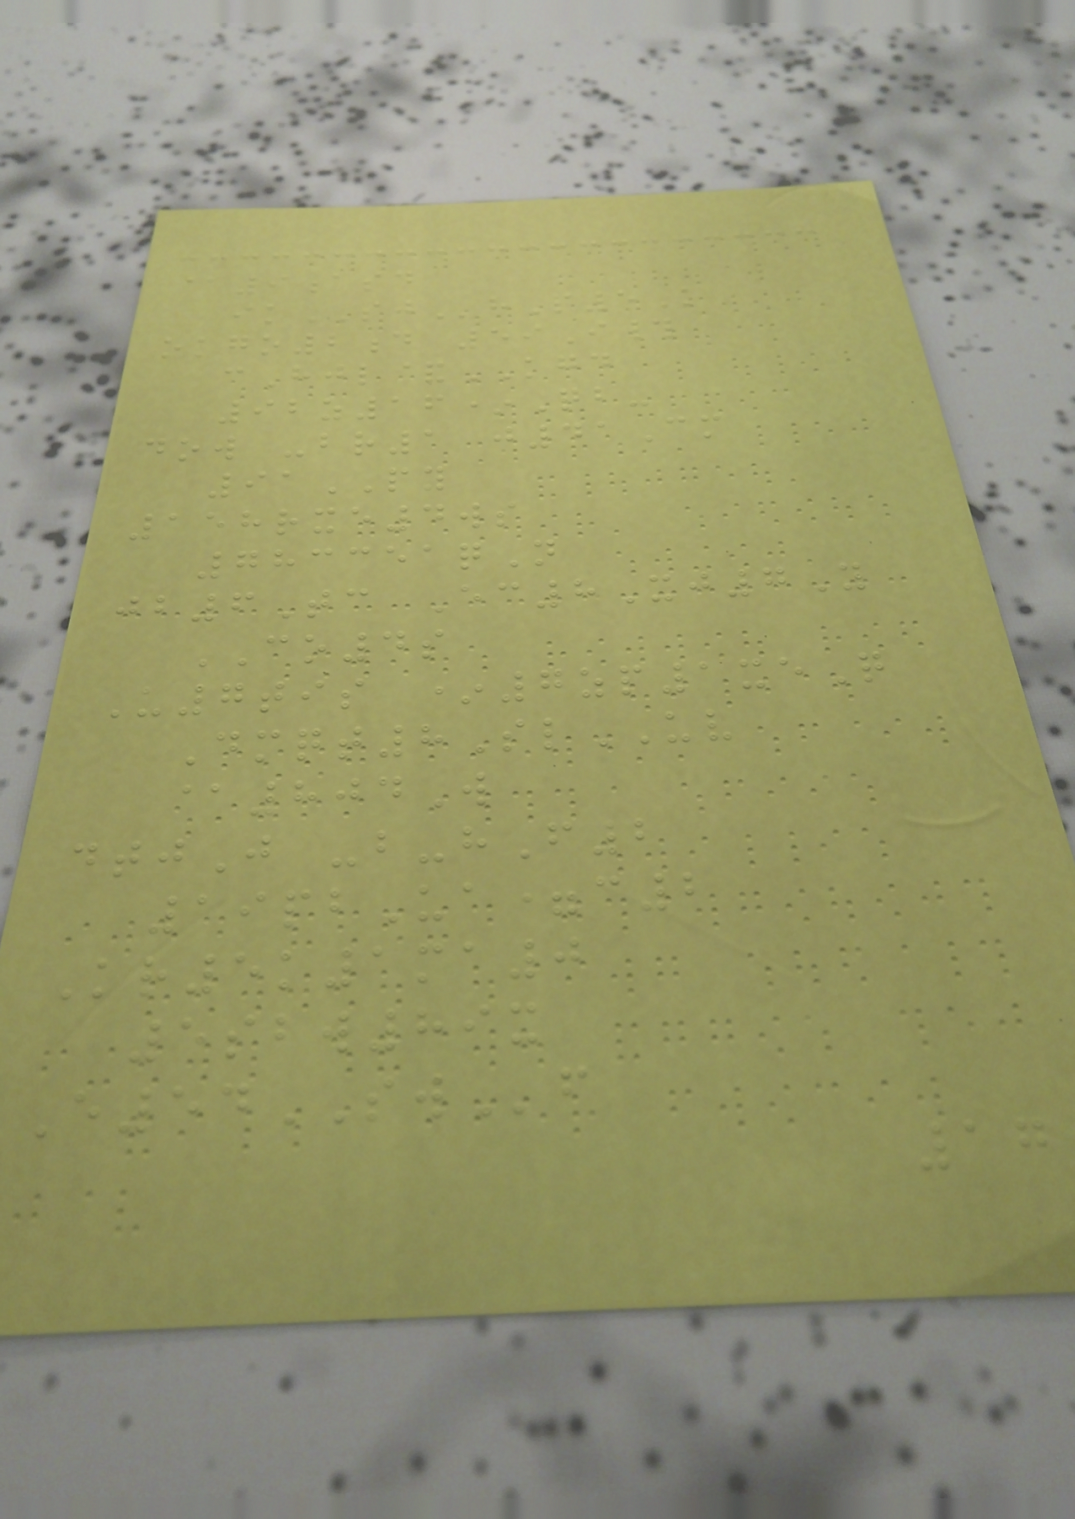@9asd
ikSJhP5K
okgo2d 59I#
cHjl&KGD
92z16*Qb-
dow -br1 j41Cm
91PY
158rxe4ws
783351qN
jb6Tc Ec8Xj7Y
CO4s
U7tis *7zp1xeQ
Dmqt8SlUV
@804W
dtjJ -b-hF2
19pbUa=c2
Kr5k1ma0
5sbw89x
E54SWf
17
